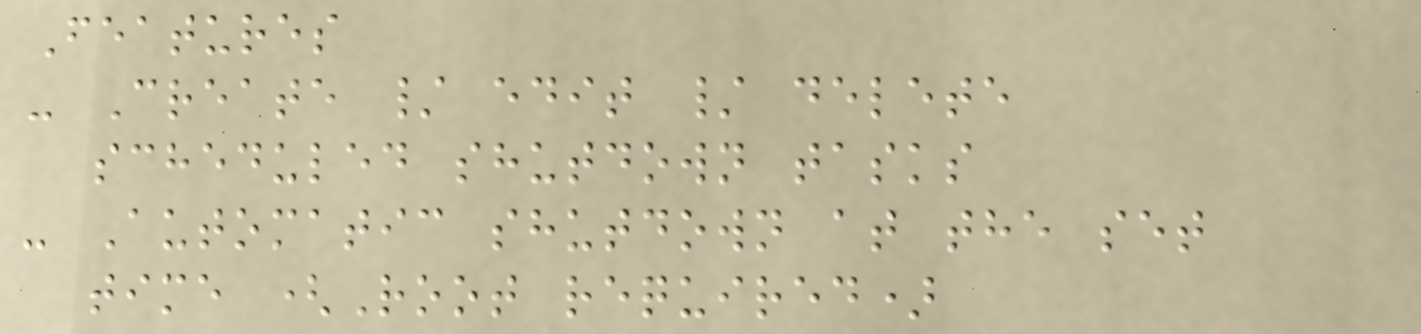Features
- Create / edit / delete
scheduled shutdown tasks
- Automatic shutdown at the set
time (Root required)
